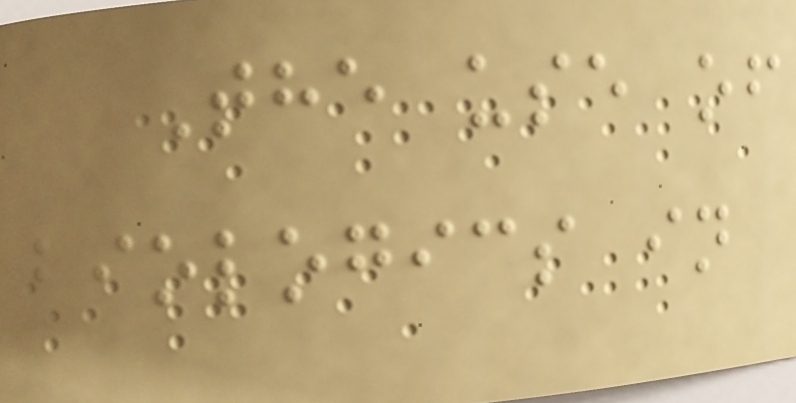The use of
biologics in
